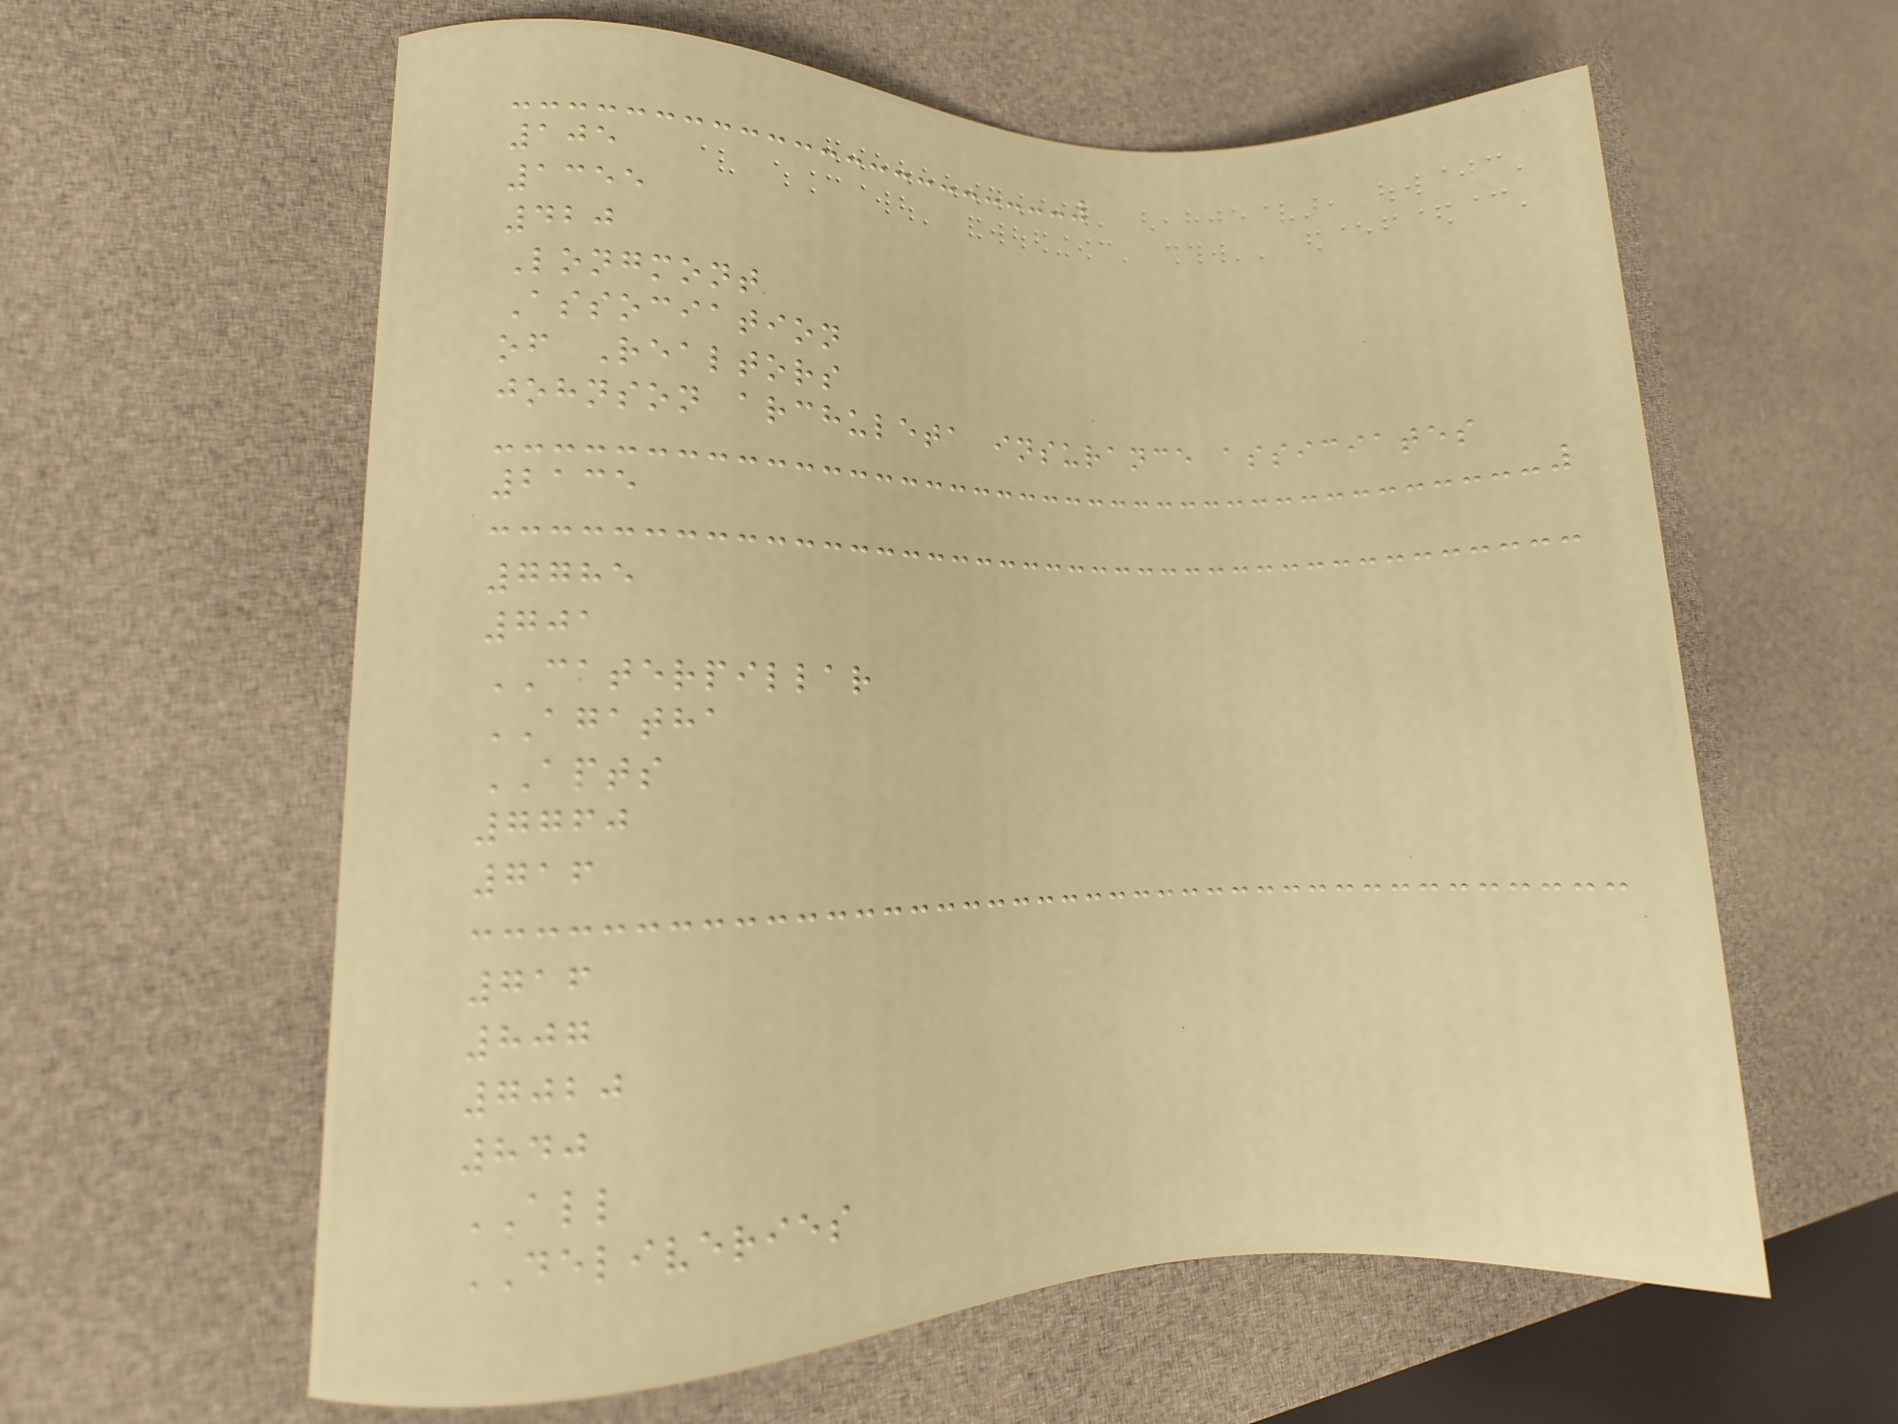105
1355
420
Longmont
Association
of Realtors
johnson archuleta insurance assiciates
2135
7785
701
CATERPILLAR
AGATHA
APTS
7760
716
716
807
7020
840
ALL
DELIVERIES
